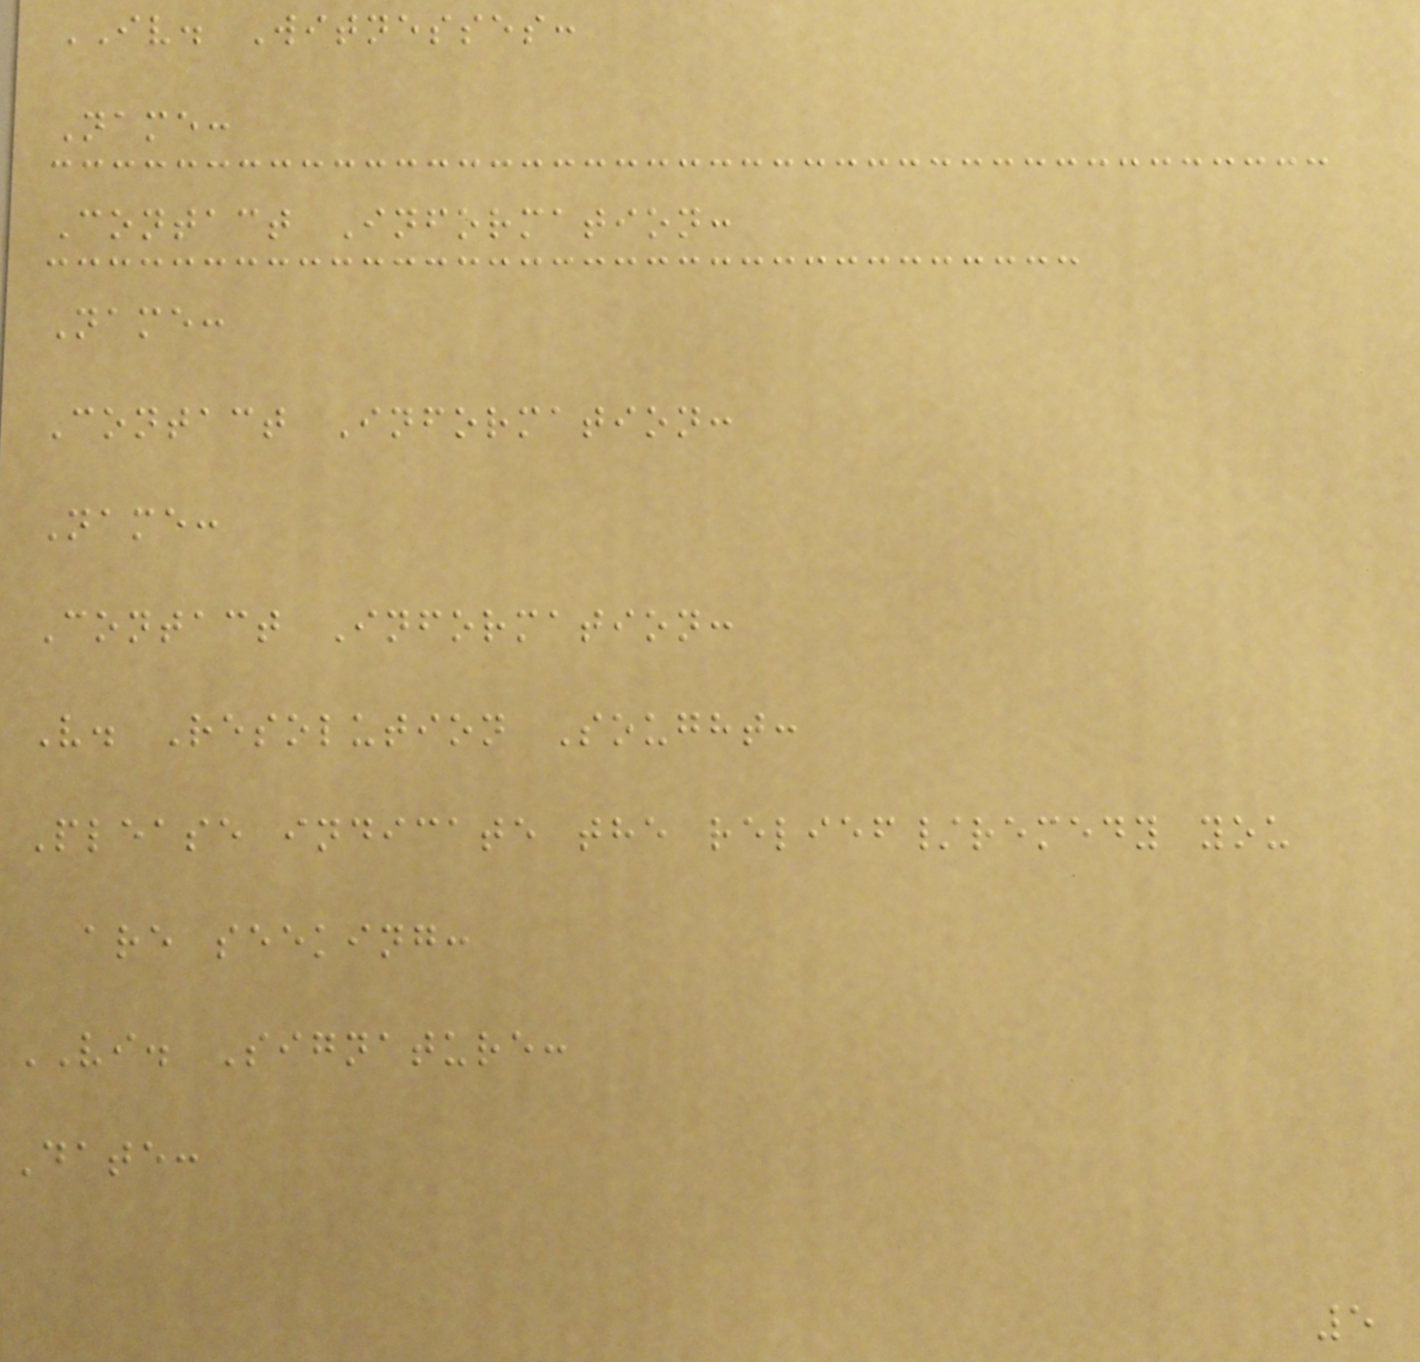IV. Witnesses:
Name:
Contact Information:
Name:
Contact Information:
Name:
Contact Information:
V. Resolution Sought:
Please indicate the relief/remedy you
are seeking:
VI. Signature:
Date:
5
